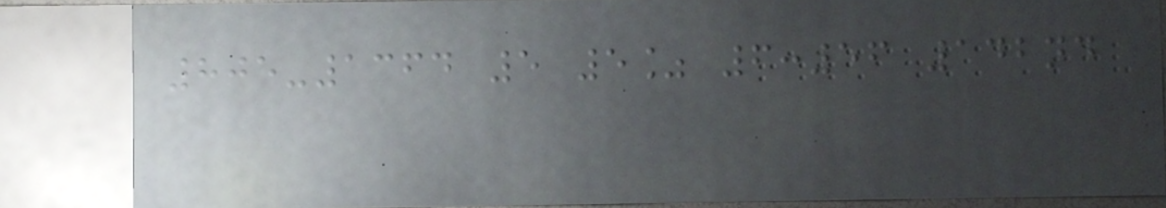805-1364 5 5% 6:56 142nd
